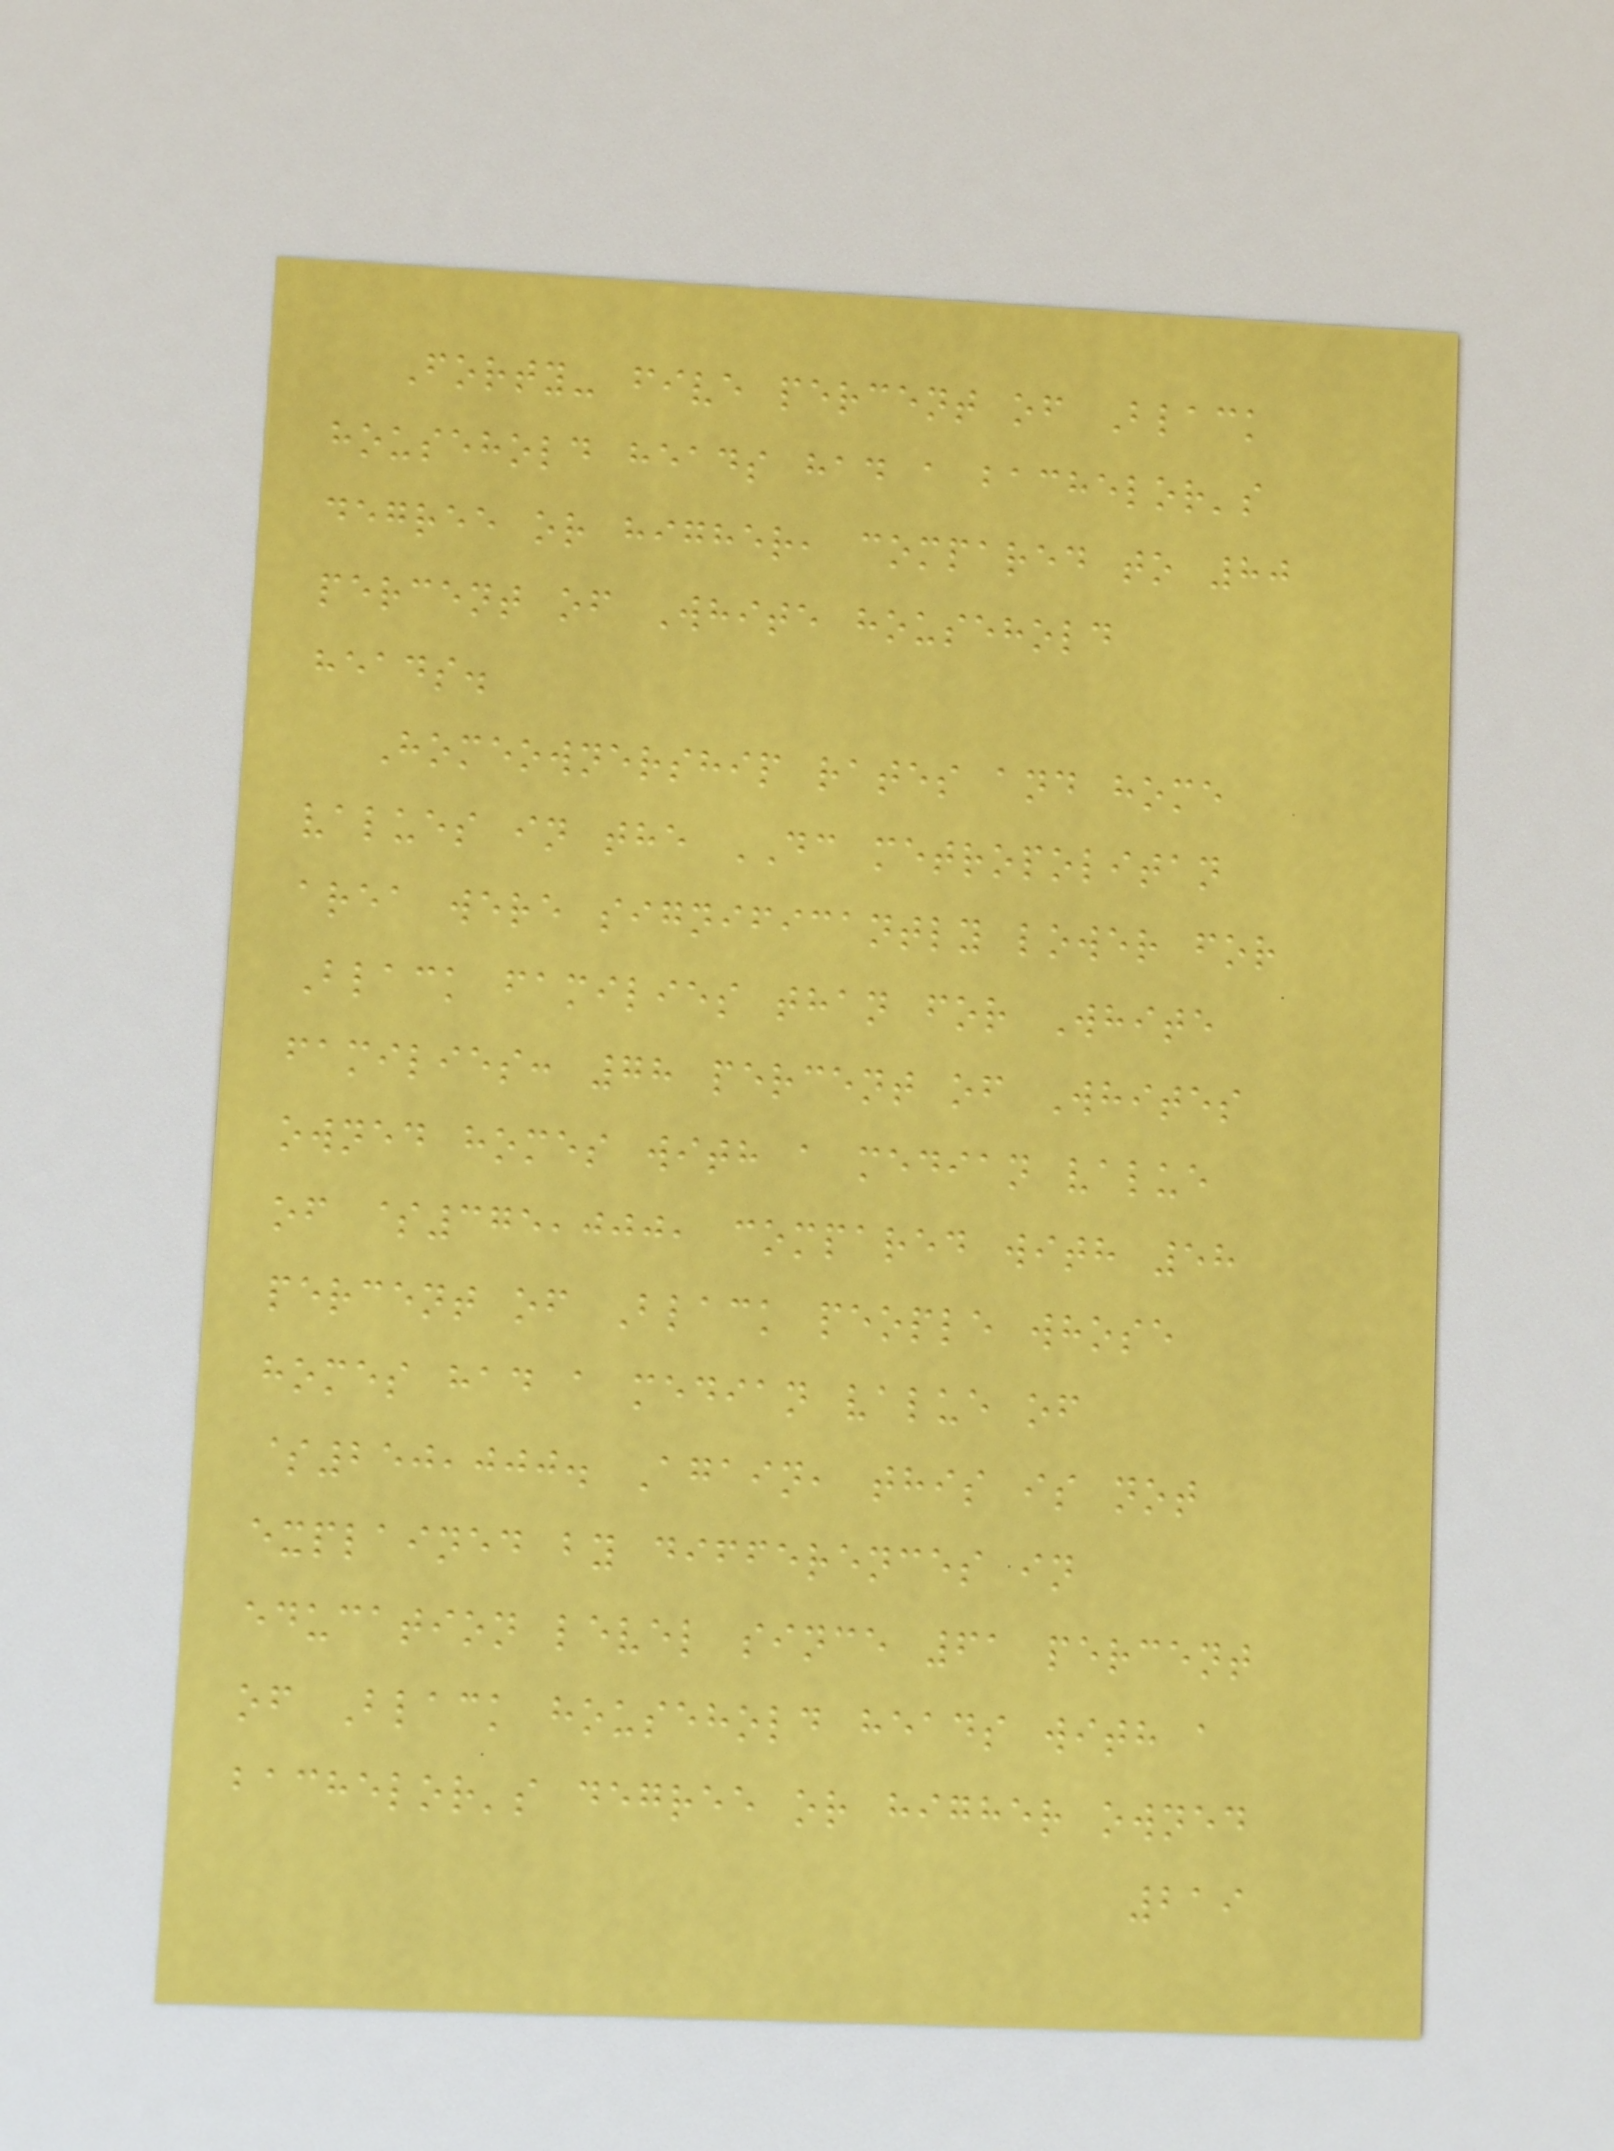Forty- five percent of Black
household heads had a bachelor's
degree or higher, compared to 80
percent of White household
heads.
Homeownership rates and home
values in the DC metropolitan
area were significantly lower for
Black families than for White
families: 78 percent of Whites
owned homes with a median value
of $375,000, compared with 58
percent of Black people whose
homes had a median value of
$250,000. Again, this is not
explained by differences in
education level since 61 percent
of Black household heads with a
bachelor's degree or higher owned
219
